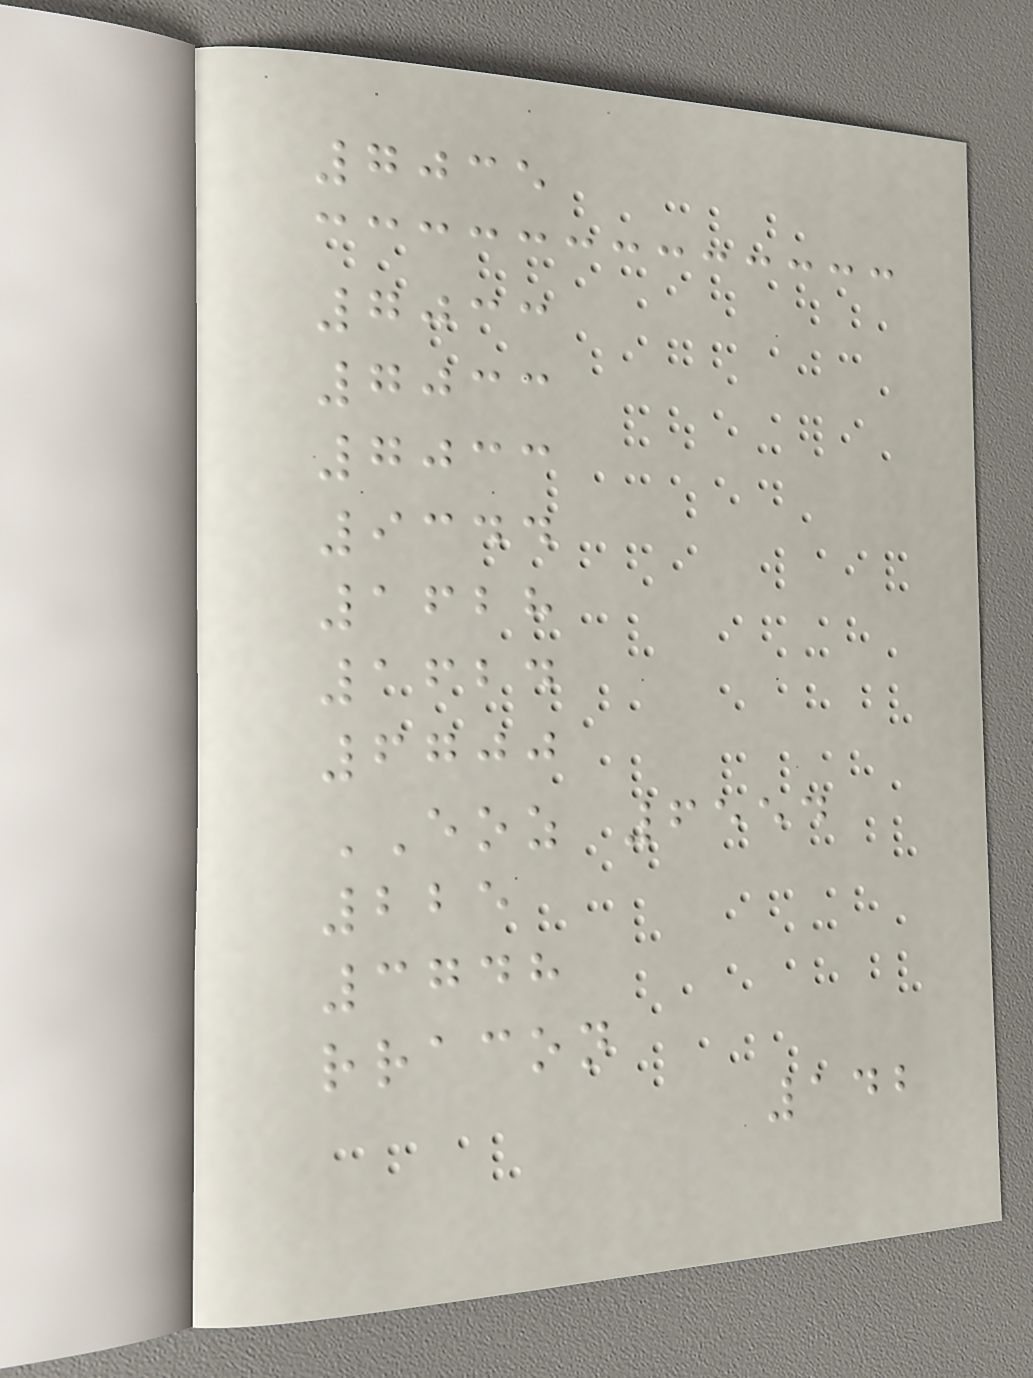7035
7033
7033
7033
9344
1628
1624
6700
EOZ 6554
225
3748
rracon
142
